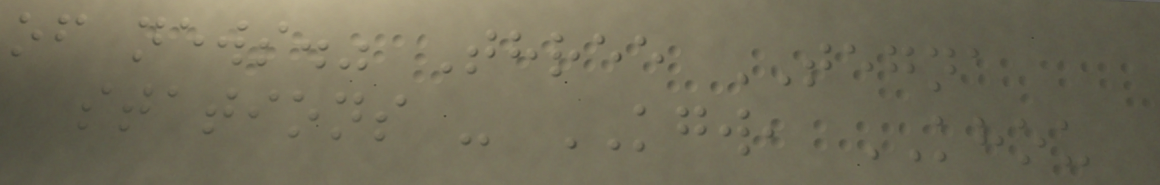of news." Three TEGNA
stations - KGW, KHOU
